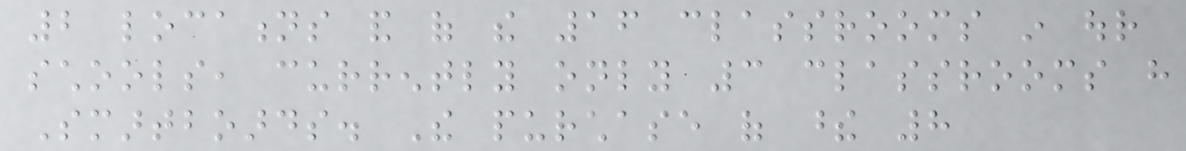2 locations and of the 16 classrooms in our
schools, currently only 3 classrooms have
Smartboards. The purchase of these 8
